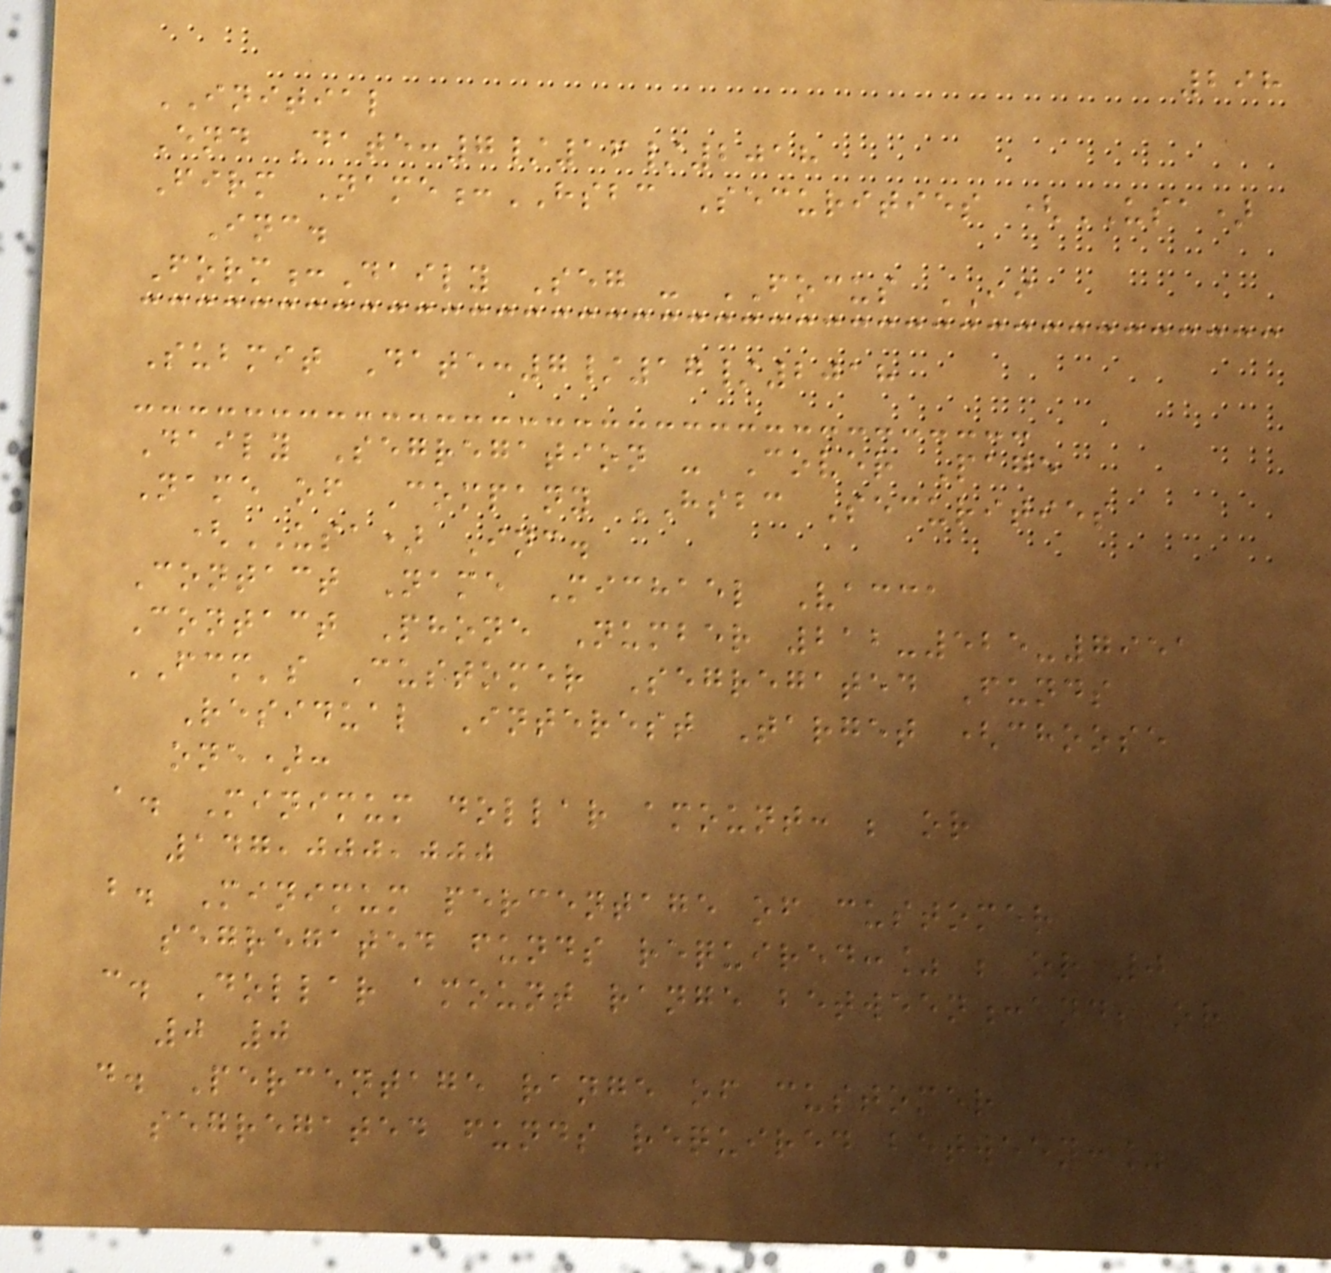298
INITIAL
End Date:7/16/2018
Firm Name:HSBC Securities (USA)
Inc.
Form:Daily Seg - FOCUS II
Submit Date:7/17/2018
Daily Segregation - Cover Page
Name of Company HSBC Securities
(USA) Inc.
Contact Name Michael Vacca
Contact Phone Number 212-525-7951
FCM's Customer Segregated Funds
Residual Interest Target (choose
one):
a. Minimum dollar amount: ; or
147,000,000
b. Minimum percentage of customer
segregated funds required:% ; or 0
c. Dollar amount range between:and; or
0 0
d. Percentage range of customer
segregated funds required between:%
